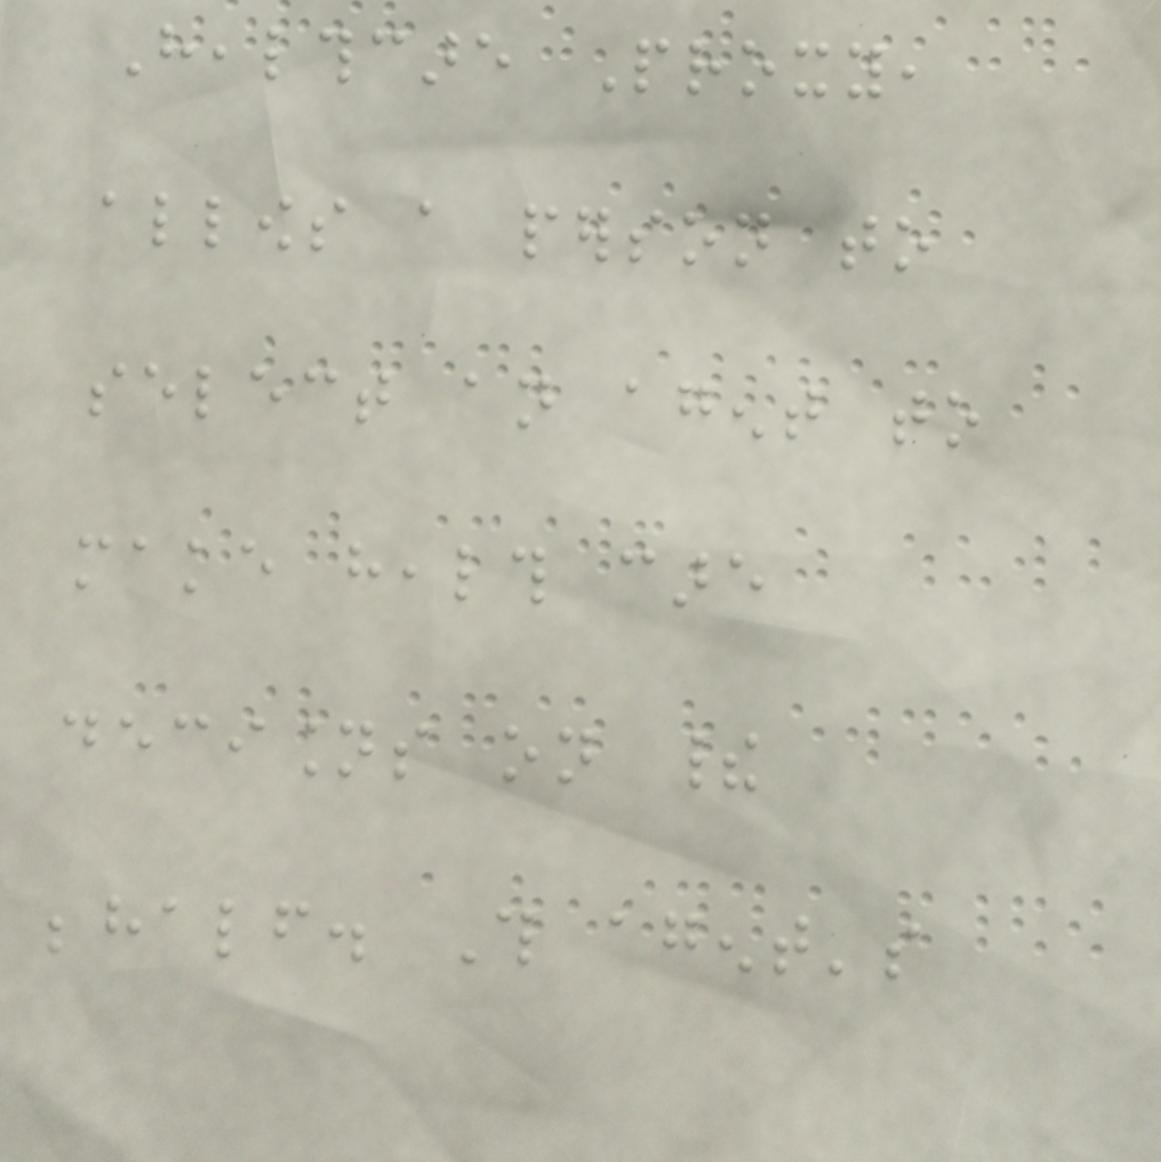Healthcare Proxy,
allows a person to
select an agent to
make health care
decisions on their
behalf. This agent's
